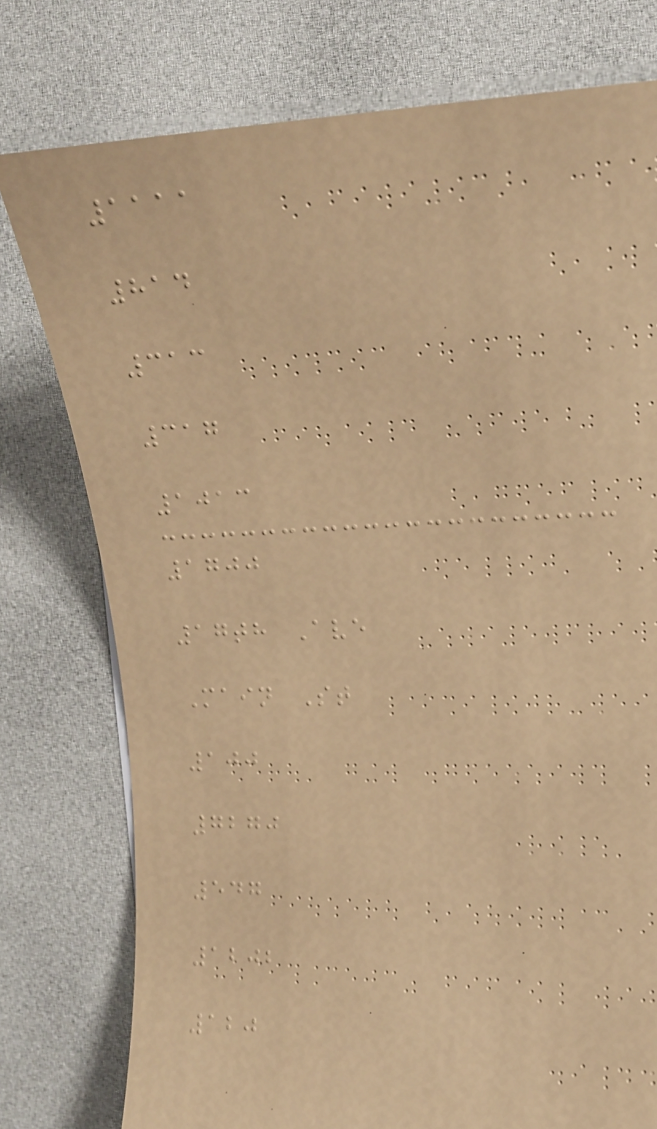1111
814
313
317
1013
1700
17th Ave
Main St
100
7270
547
1202
120
